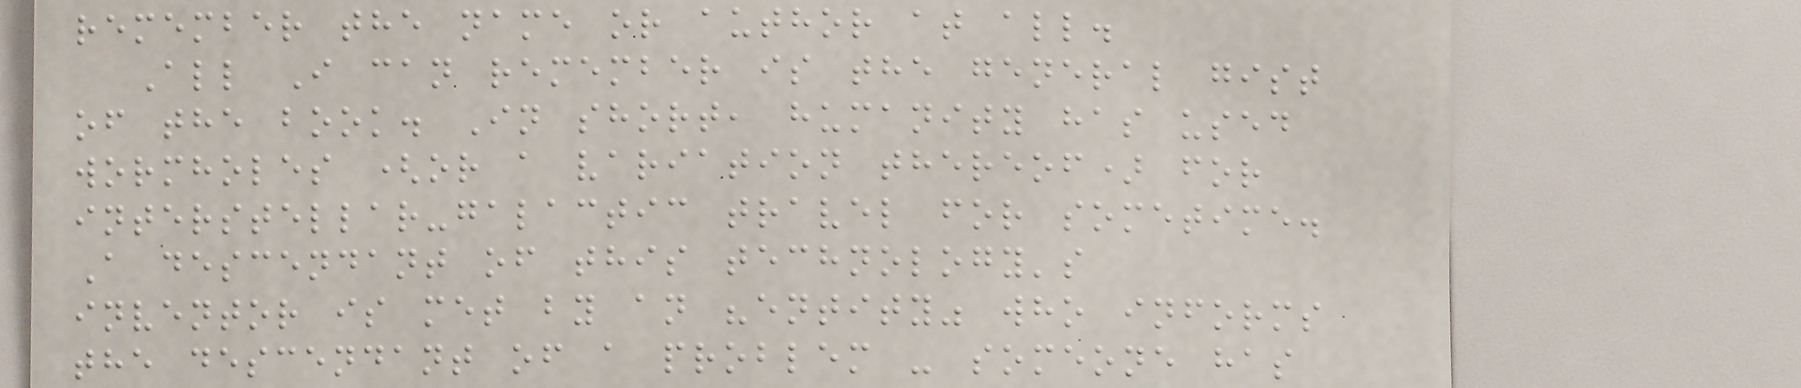remember the name or author at all.
All I can remember is the general gist
of the book. In short, humanity has used
wormholes (or a variation thereof) for
interstellar-galactic travel for sometime.
A descendant of this technology's
inventor is met by an "entity" who informs
the descendant of a problem - someone has
